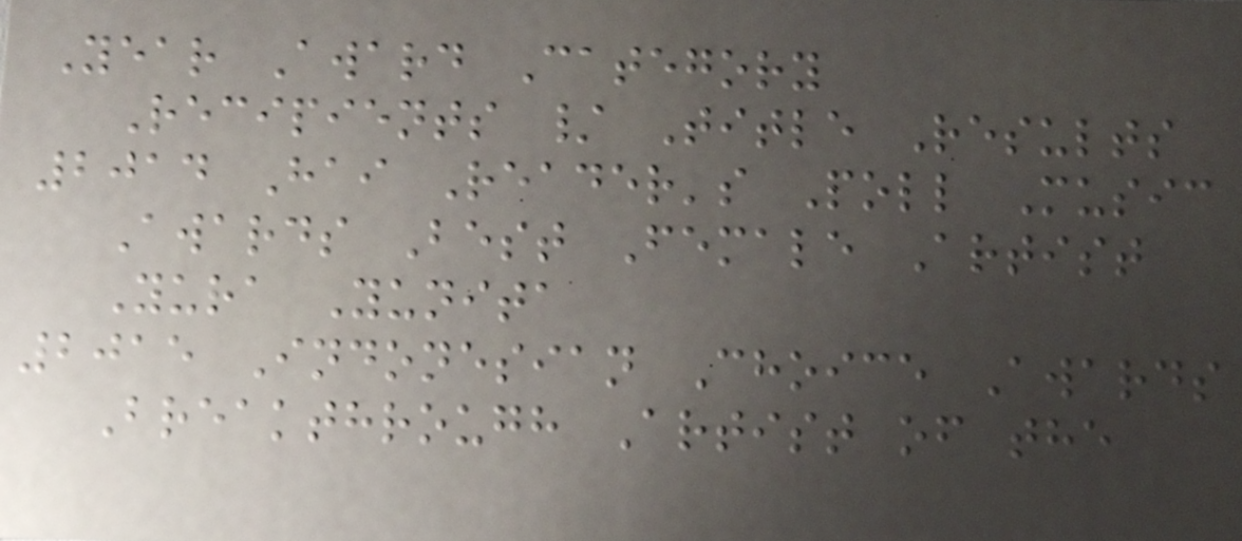Year Award Category
Recipients / Title Results
2014 Hai Reader's Poll Music
Awards Best Female Artist
Yura Yunita
2015 Indonesian Choice Awards
Breakthrough Artist of the
